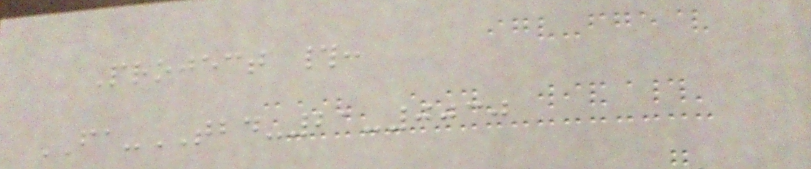Project #:
FA-TBD-21-0030
